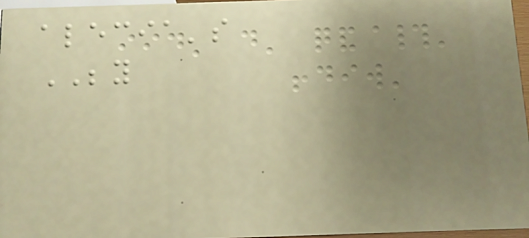alecia's
BEYOND
